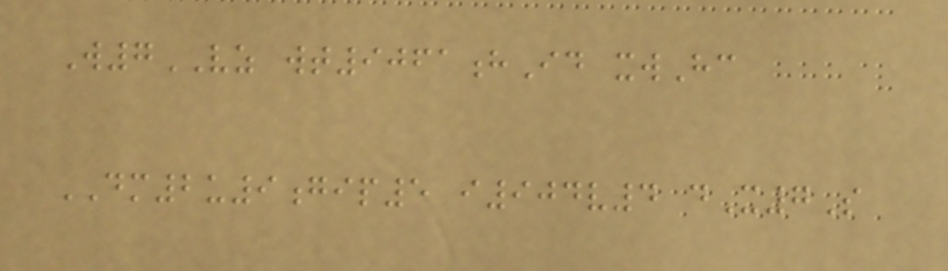W7VZ wt9061hId xwHc
DM2u9gip5 i904v4 dX7S
